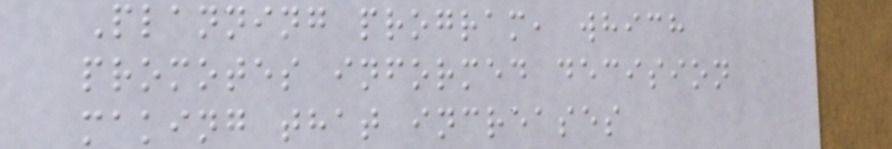Planning program, which
promotes informed decision
making that increases
